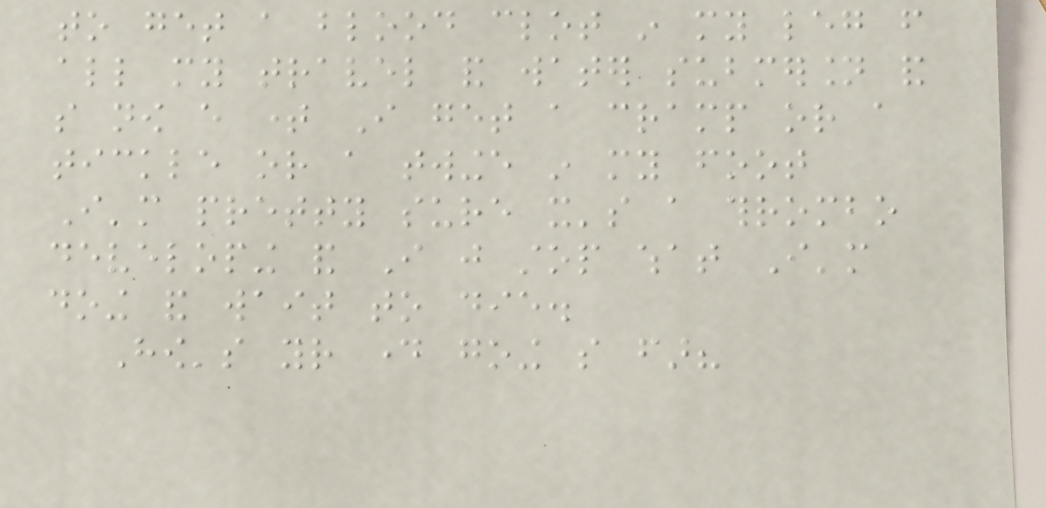to get a blood clot in my leg from
all my travel and water submersion and
so now every time I get a cramp or a
tickle or a twinge in my foot
I'm pretty sure it's a thrombo
developing and I just stop what I'm
doing and wait to die.
How's your day going so far?
